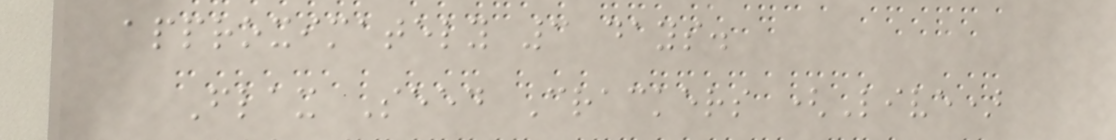approximately 3 days.
Flax Seed Crackers (Live)
